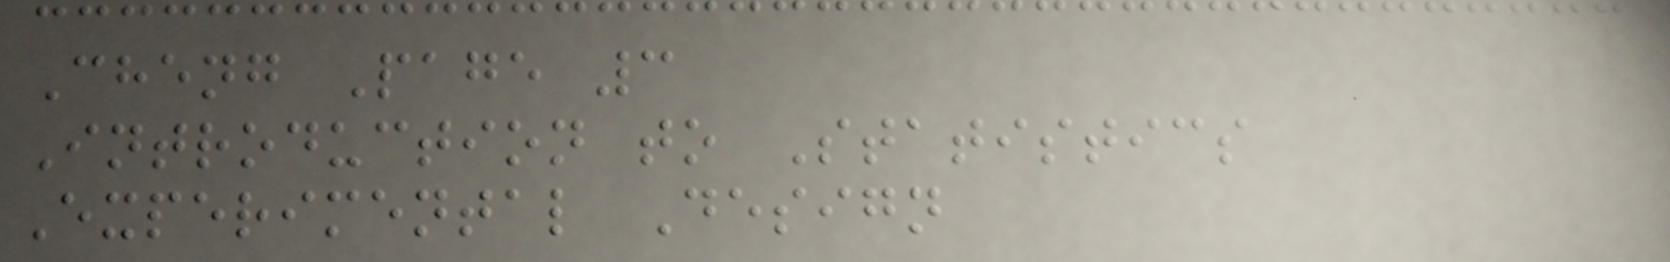Cheng Page 3
Introduction to Statistics
Experimental Design
